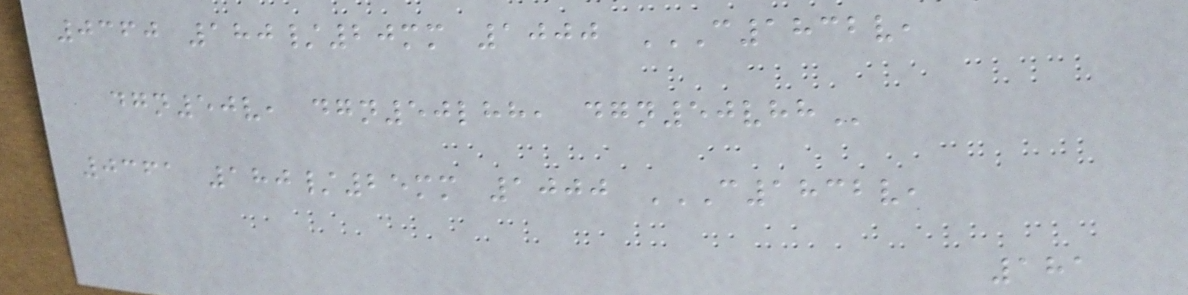0360 180/20mm 1000 C1832V,
DGN50V, DGN50LHH, DGN50VHH
0361 180/25mm 1000 C1832V,
181
